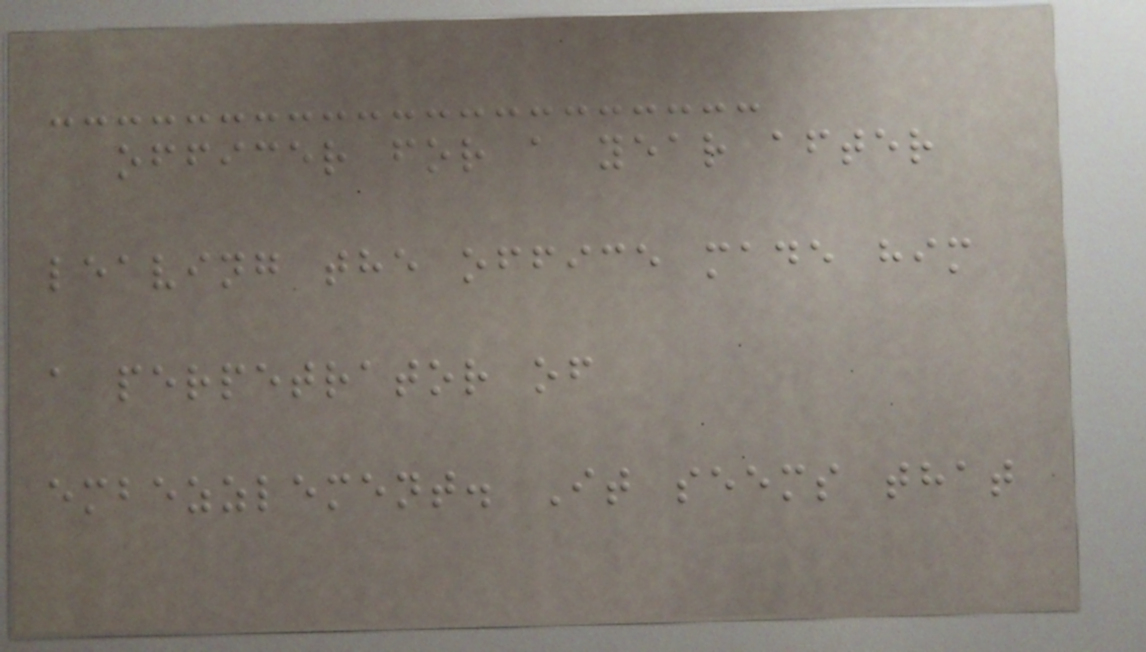officer for a year after
leaving the office made him
a perpetrator of
embezzlement. It seems that
